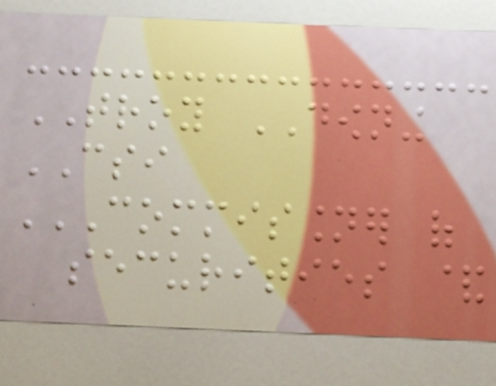TROY DOWNING
CSI
COMMISSIONER OF
SECURITIES &
